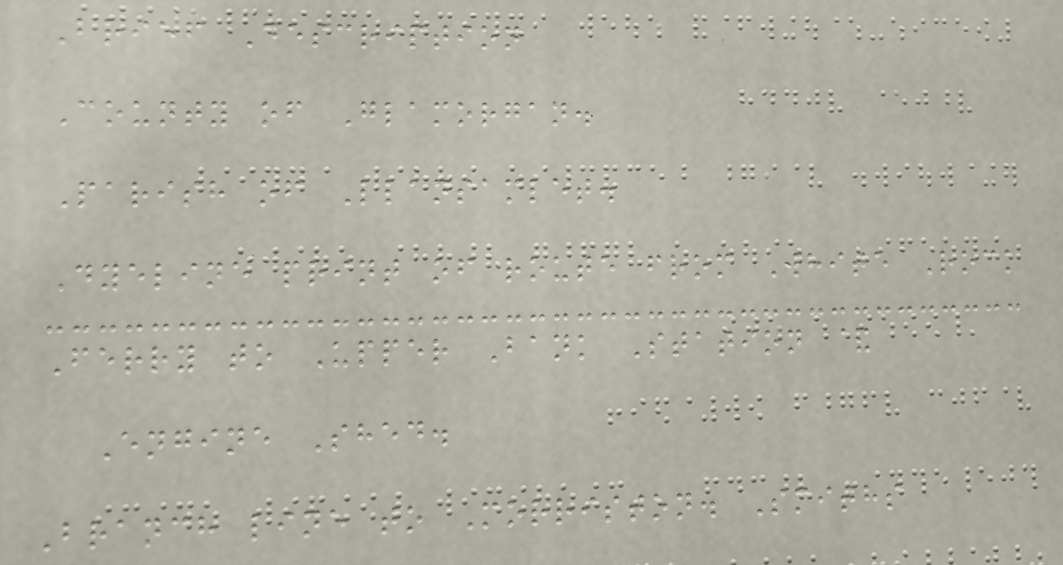Brief Description
County of Glamorgan.
Parish of Llansamlet.
Dyeline print of route from White Rock
Ferry to Upper Bank Station &
Engine Shed.
Branch line to Morriston. Smiths
